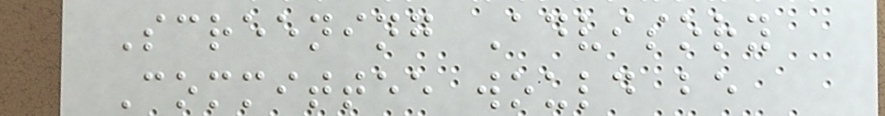Screening Advisory
Committee would be
